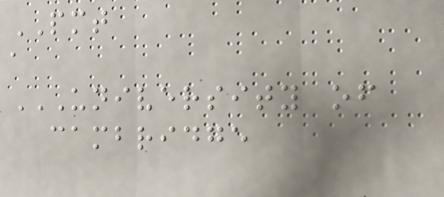PMT
a
UNIVERSITY OF
CAMBRIDGE
